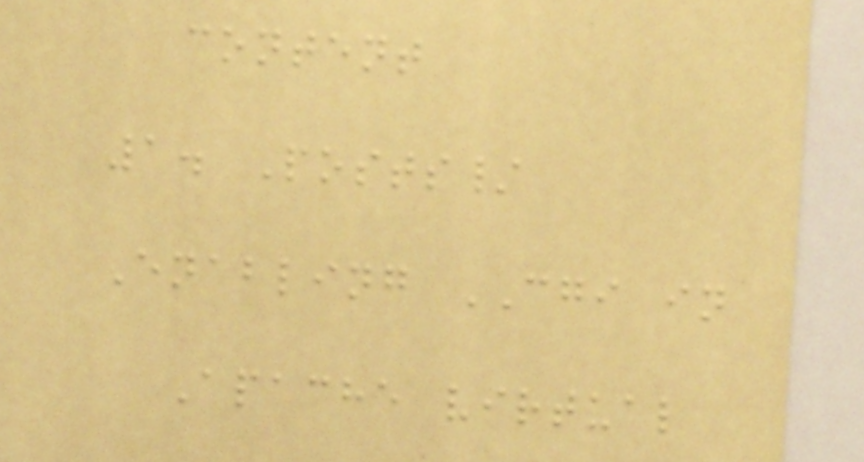content
1. Posts/
Enabling CGI in
Apache virtual
